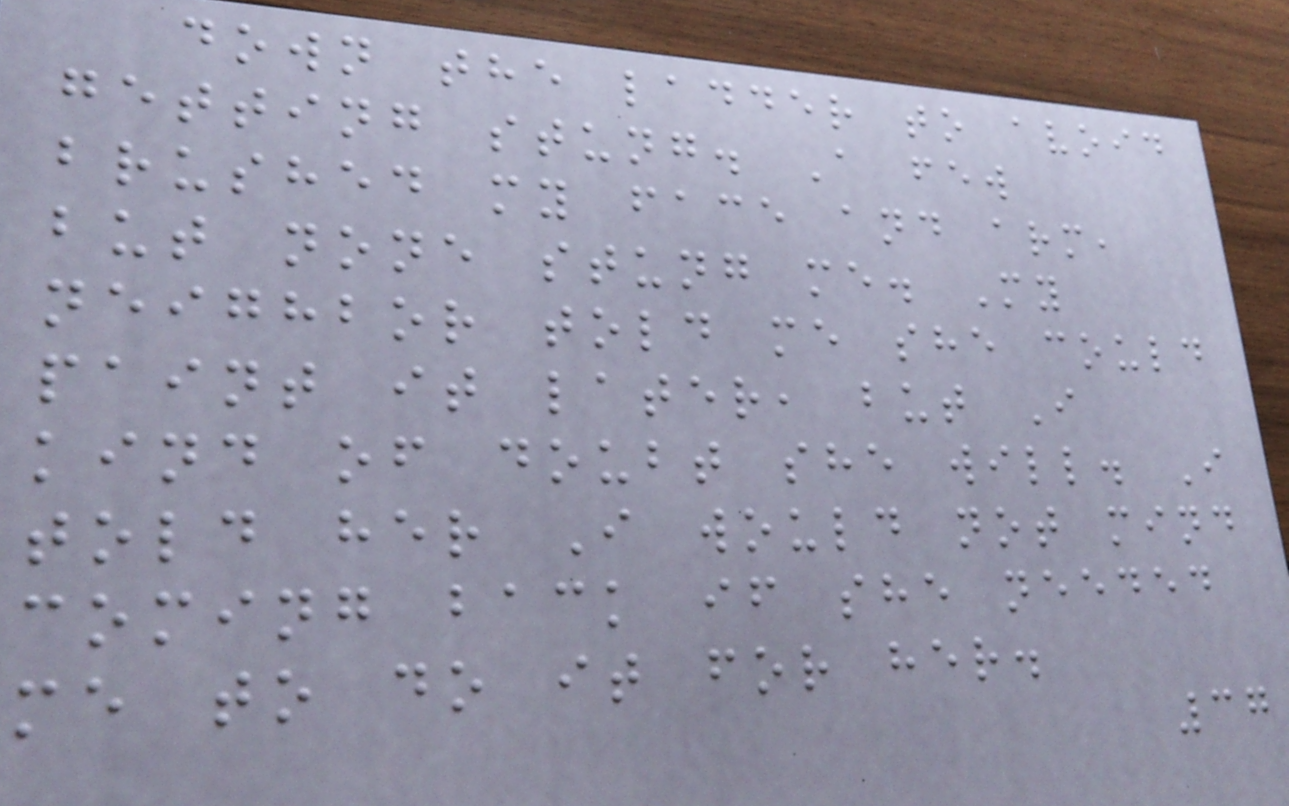down the ladder to avoid
getting stung. A few
brushed my face and arm,
but none stung me. My
neighbor told me she could
paint it later, but I
kind of doubt she will. I
told her I would not mind
coming back if she needed
me to do it for her.
37
